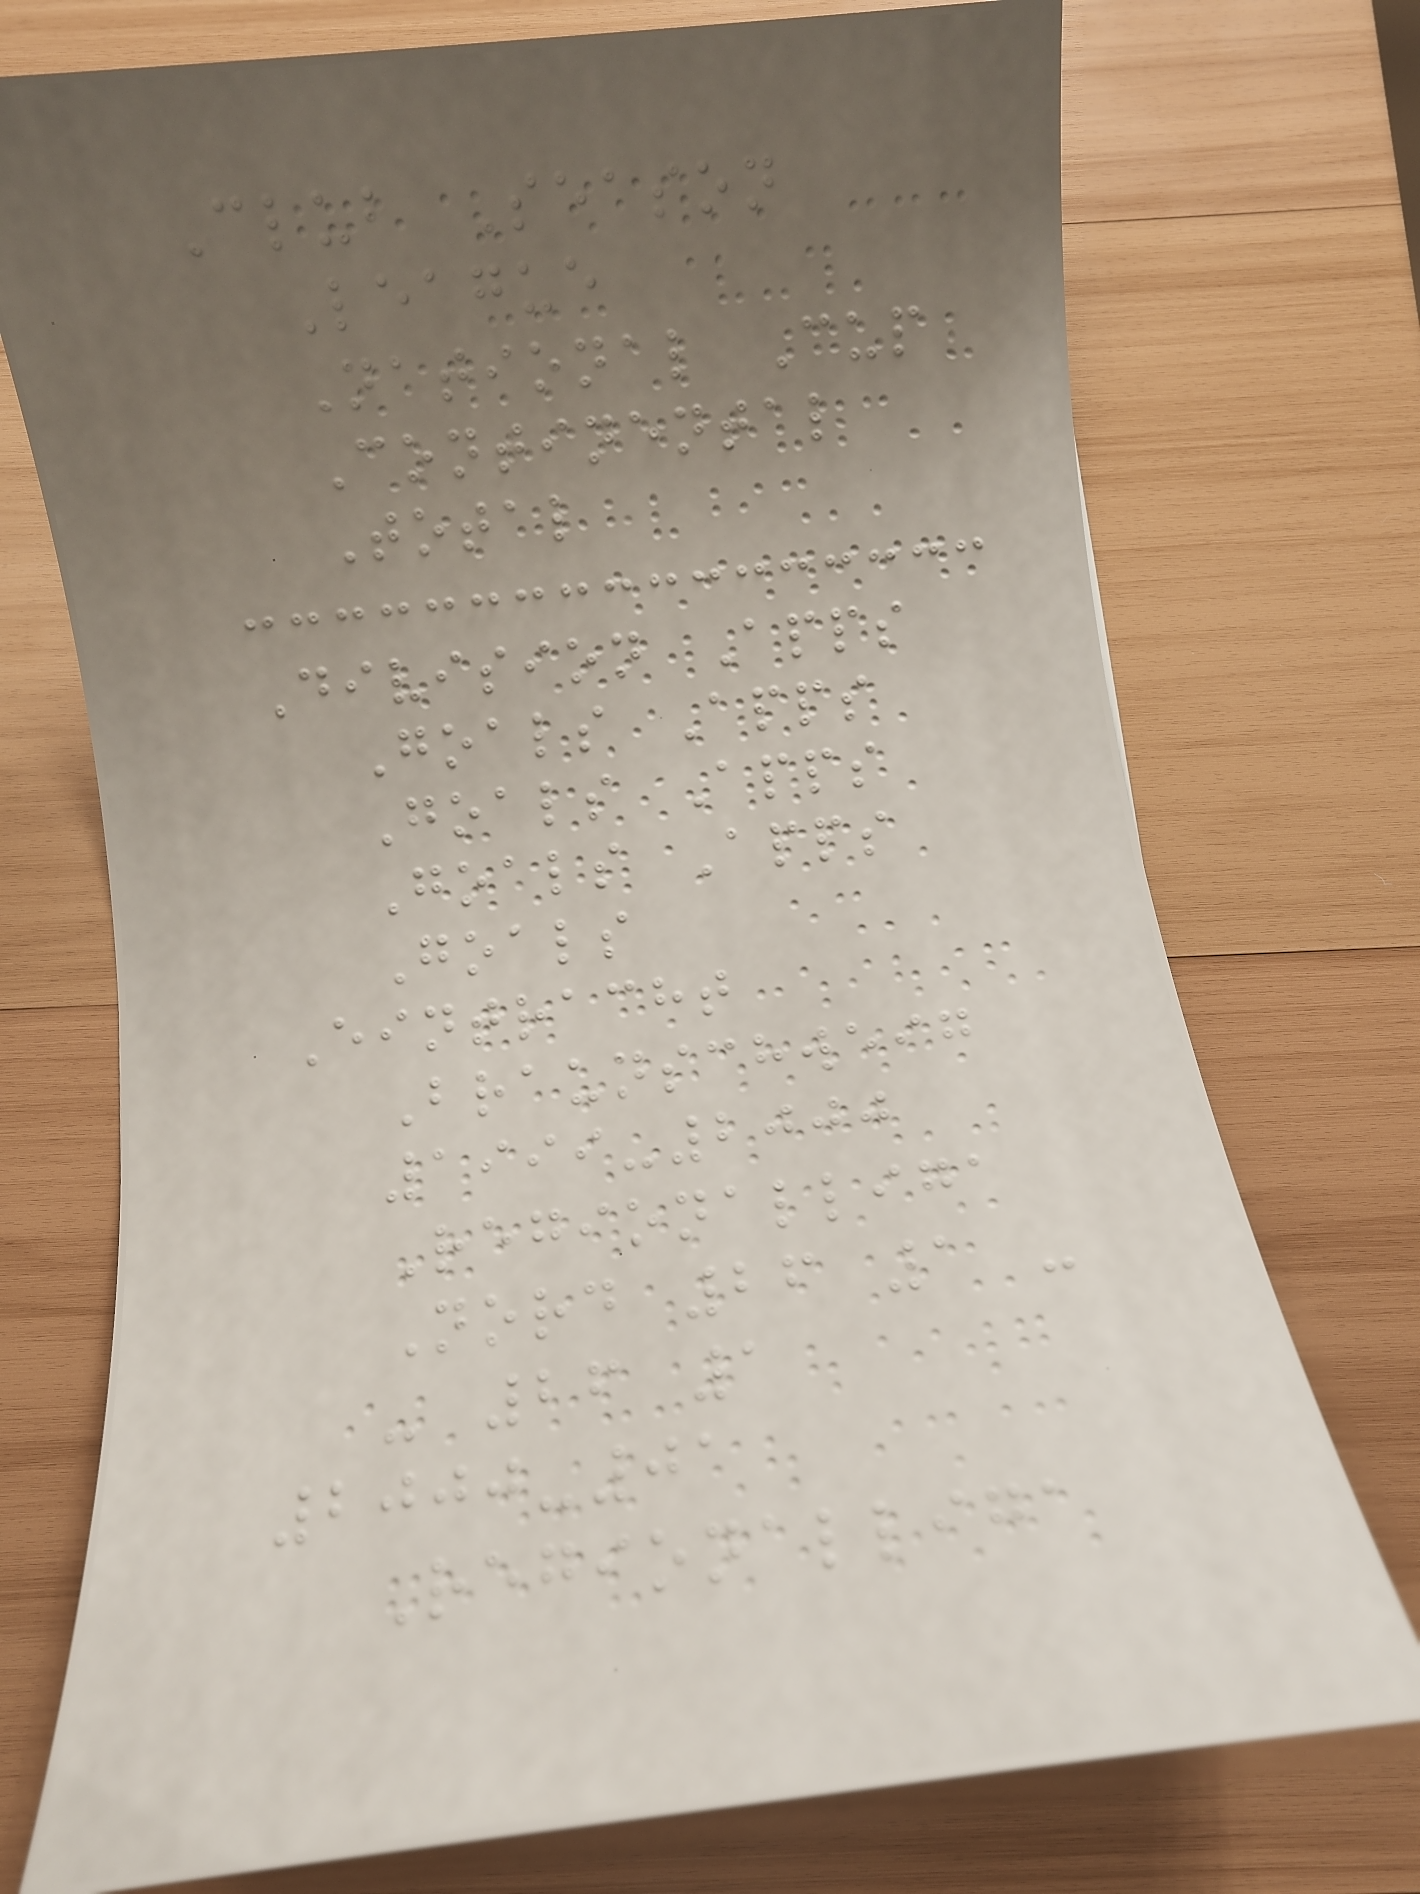Club Season
League
National Cup
Continental
Total
Division Apps
Goals Apps
Goals Apps
Goals Apps
Goals
Eintracht
Braunschweig
1999-2000
Regionalliga
Nord 26 1 -
- 26 1
2000-01
Regionalliga
